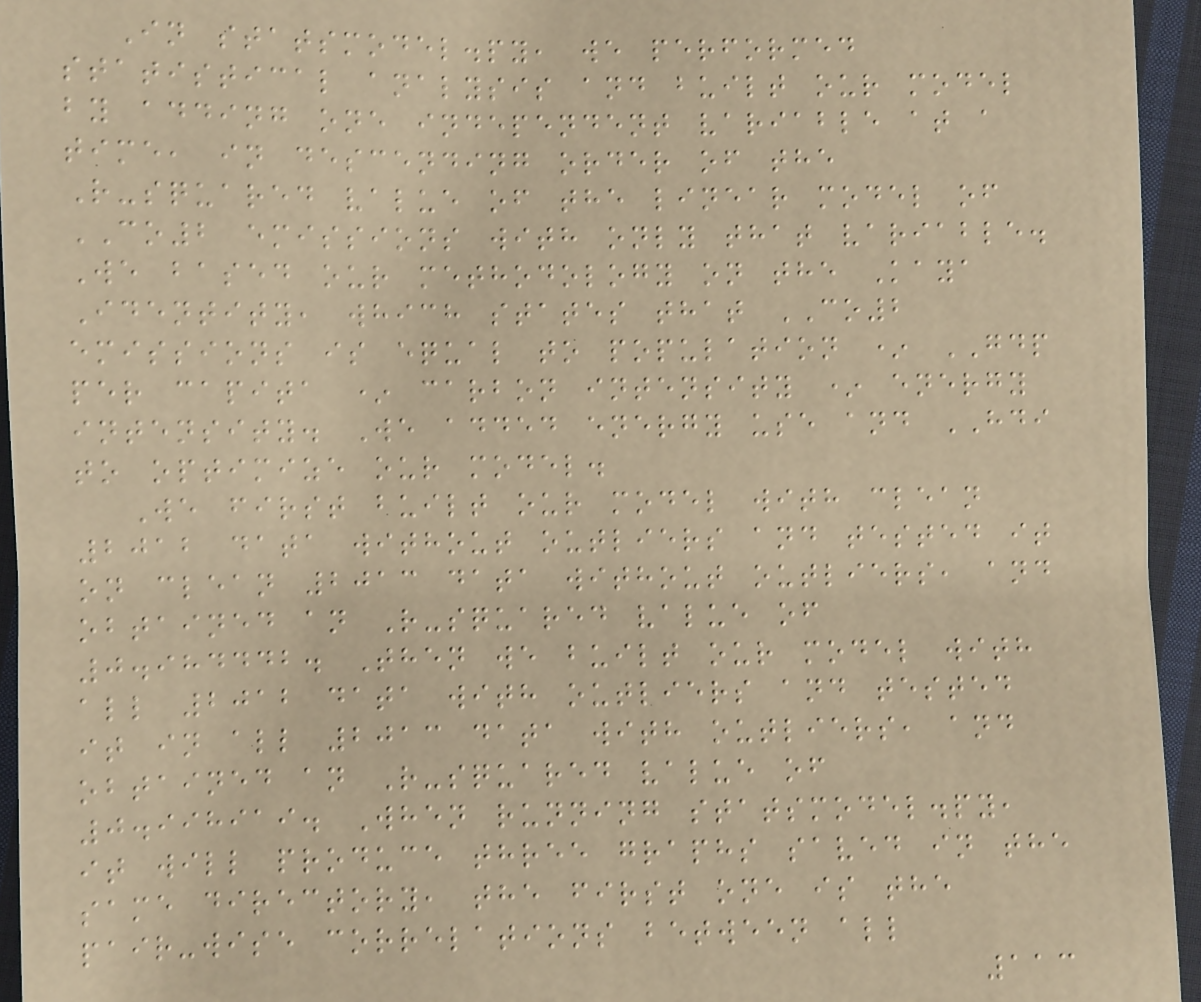In statsmodel.py, we performed
statistical analysis and built our model
by adding one independent variable at a
time, in descending order of the
R-squared value of the linear model of
CO2 emissions with only that variable.
We based our methodology on the Kaya
Identity, which states that CO2
emissions is equal to population * GDP
per capita * carbon intensity * energy
intensity. We added energy use and HDI
to optimize our model.
We first built our model with clean
2012 data without outliers and tested it
on clean 2013 data without outliers, and
obtained an R-squared value of
0.984442. Then we built our model with
all 2012 data with outliers and tested
it in all 2013 data with outliers, and
obtained an R-squared value of
0.998919. When running statsmodel.py,
it will produce three graphs saved in the
same directory, the first one is the
pair-wise correlations between all
113
